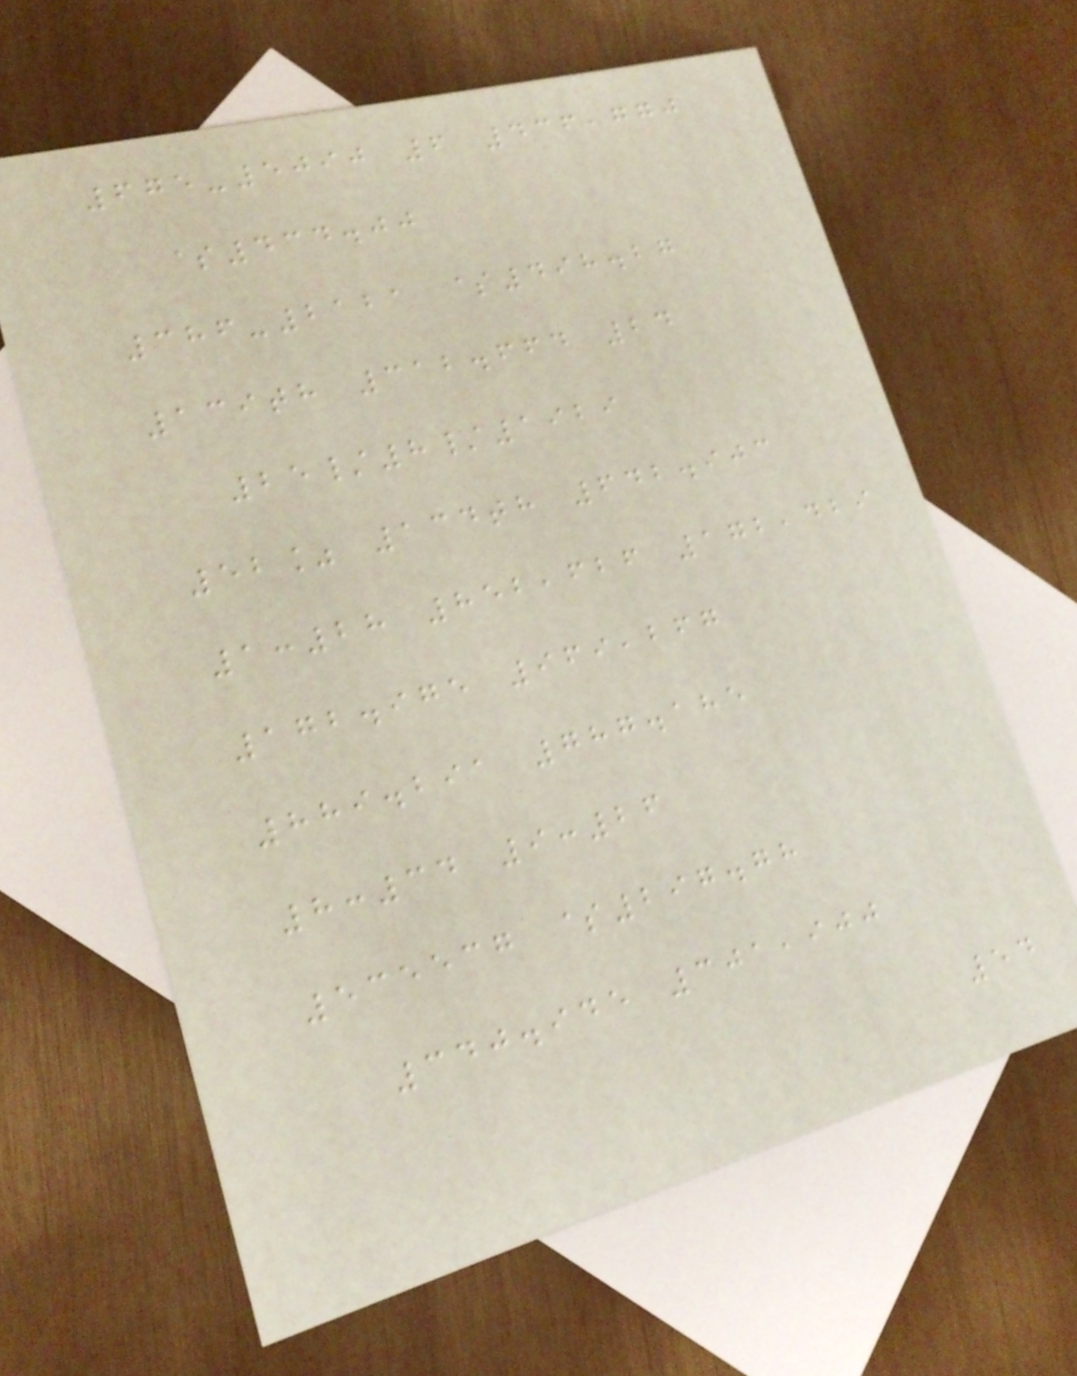675-5090 6 436,770
$434.00
386-2121 $498.27
139th 312.664 24
25/8/1929
52% 134th 642.903
1:28 852,626 172,429
172.975 969,267
889.291 787.185
8:34 9:26
535537 $297.78
340.945 301,900
54
